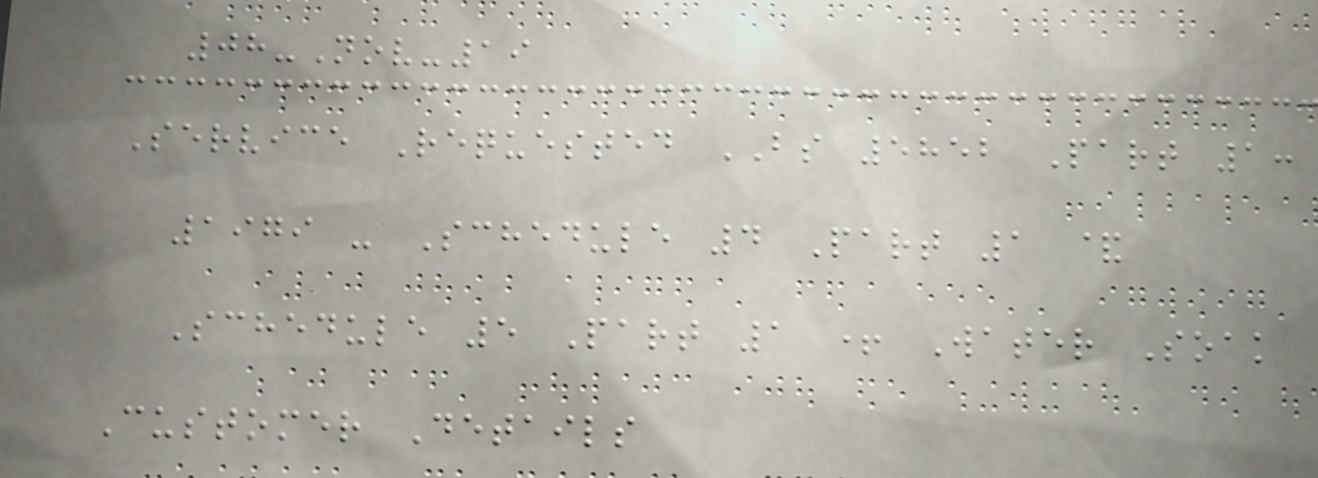08-Nov-19
Service Requested BS 5852 Part 1:
1979 - Schedule 4 Part 1 &
Schedule 5 Part 1 + Water Soak
Customer Details
